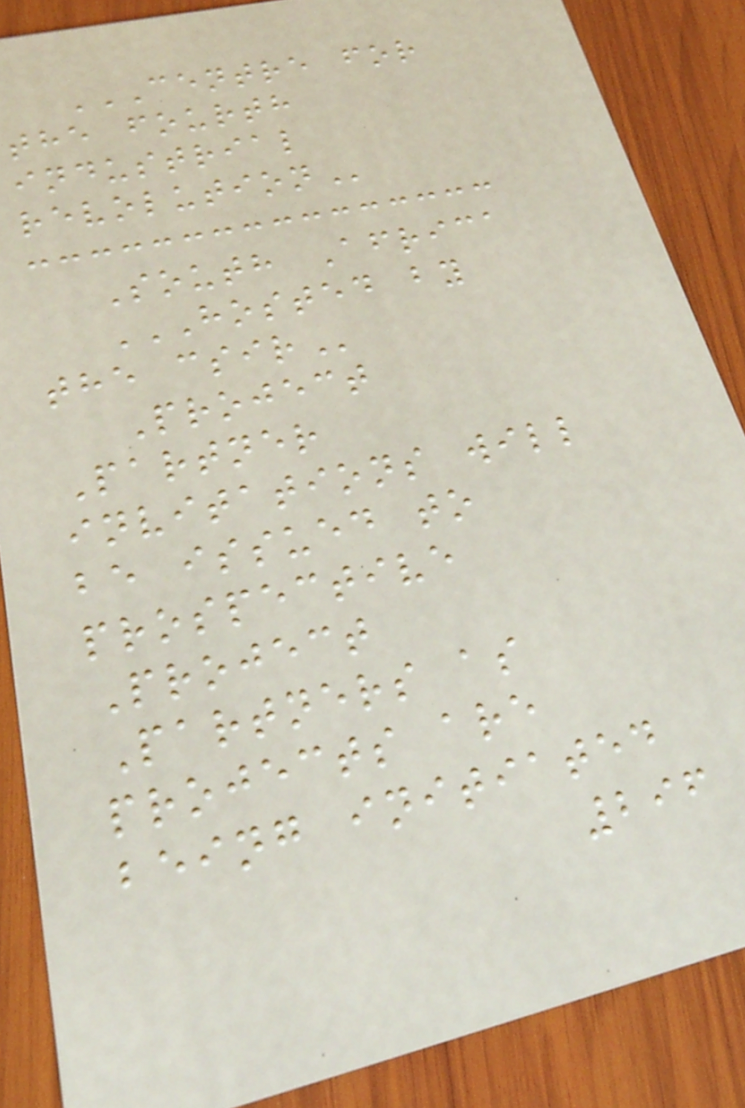CENTRE FOR
THE FOURTH
INDUSTRIAL
REVOLUTION
South Africa
HOSTED BY
THE CSIR
Project
Partner
invitations will
be issued to
prospective
Project
Partners as
projects are
being initiated
296
